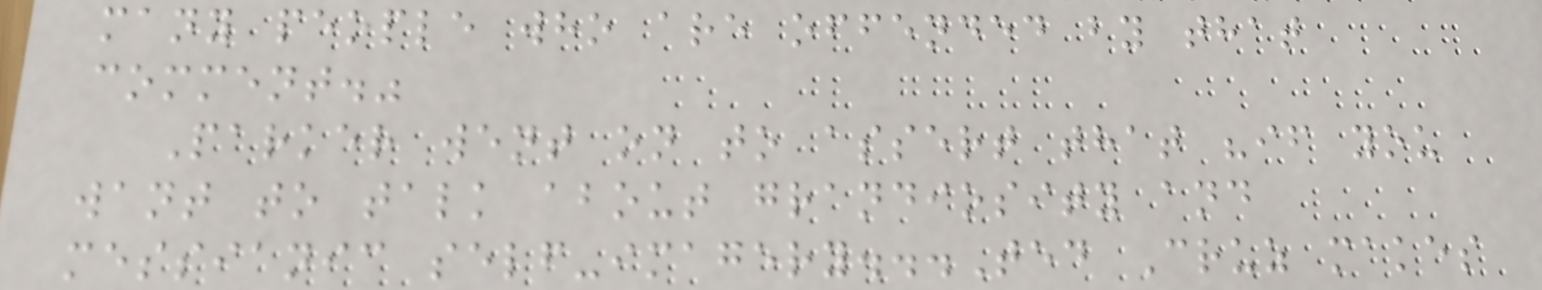many people who are offended by that
comment."
Parker went on to assert that "if you
want to talk about grandiosity and
messianic self-imagery...Ted Cruz makes
